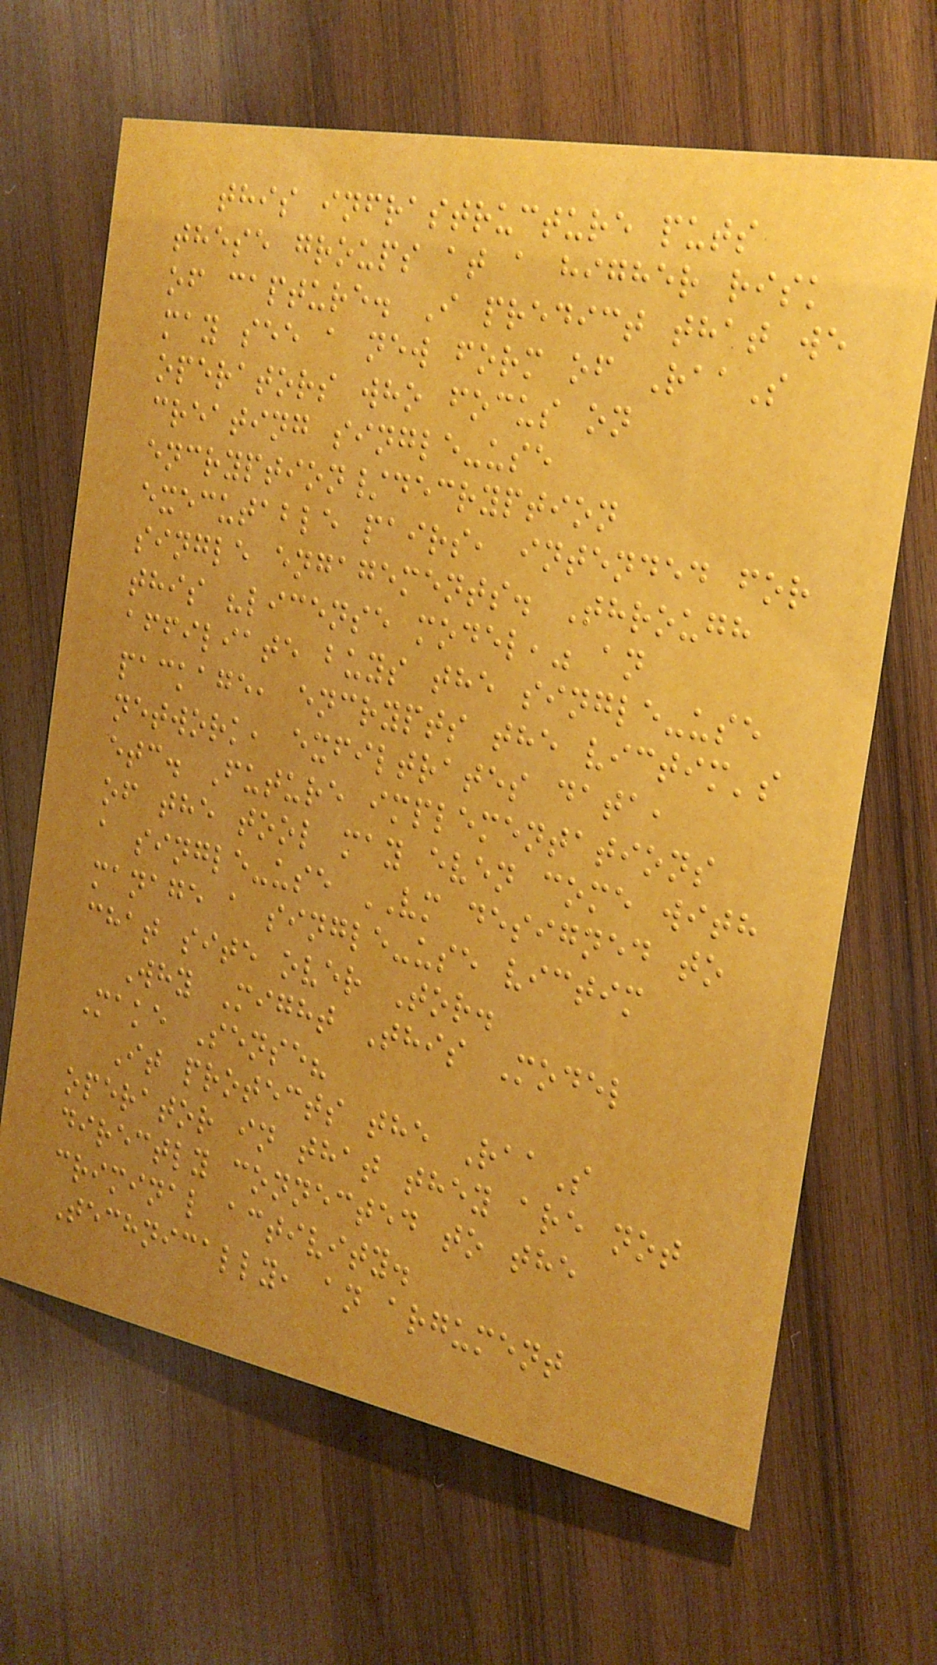this infrastructure puts
these groups at a higher risk
of capture. I predict that we
may see a new form of RaaS
operators who focus on
creating single-use
encryption/decryption
executable pairs, intended for
single engagements. Through
this "license model," an
affiliate buys the single-use
package, encrypts the victim's
network, exfiltrates data,
etc. Future implementations
of the tool may even come with
a single-use VM designed to
manage a single-use victim
chat site over Tor.
Why Might This Model
Make Sense?
It protects the RaaS
operator in that they are not
directly connected to the
criminal activity.
Technically, an argument
